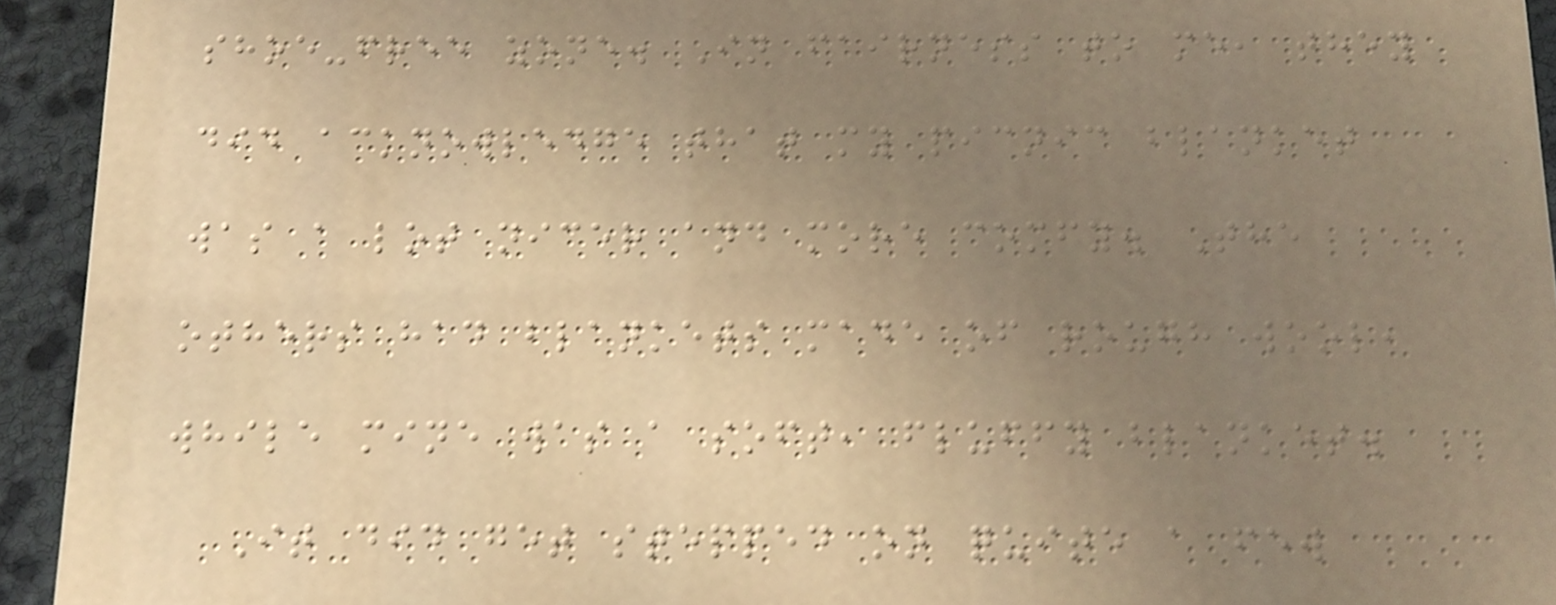shoe-free zone. In fairness to me, they
did acknowledge that my picnic blanket
was a lot nicer and more comfy. The
others had blankets made of rough wool,
while mine was a soft, fluffy blanket.
It did get stepped on quite a few
